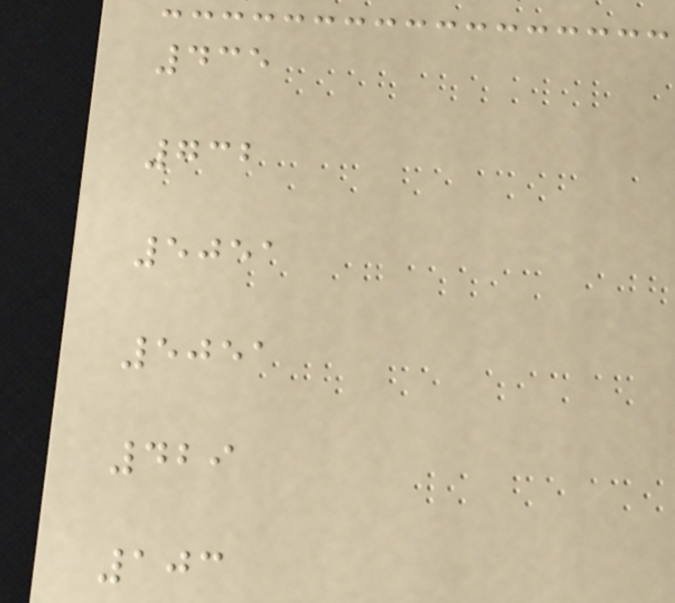435
732
5051
5051
429
103
